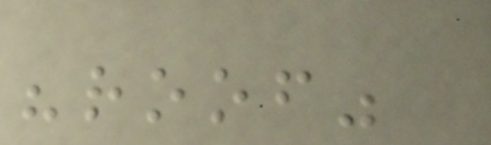"roof"
